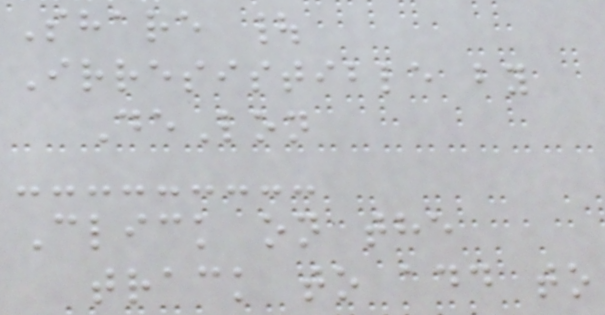Share |
Irresistible by
DeLon
Click on the
track to add to
